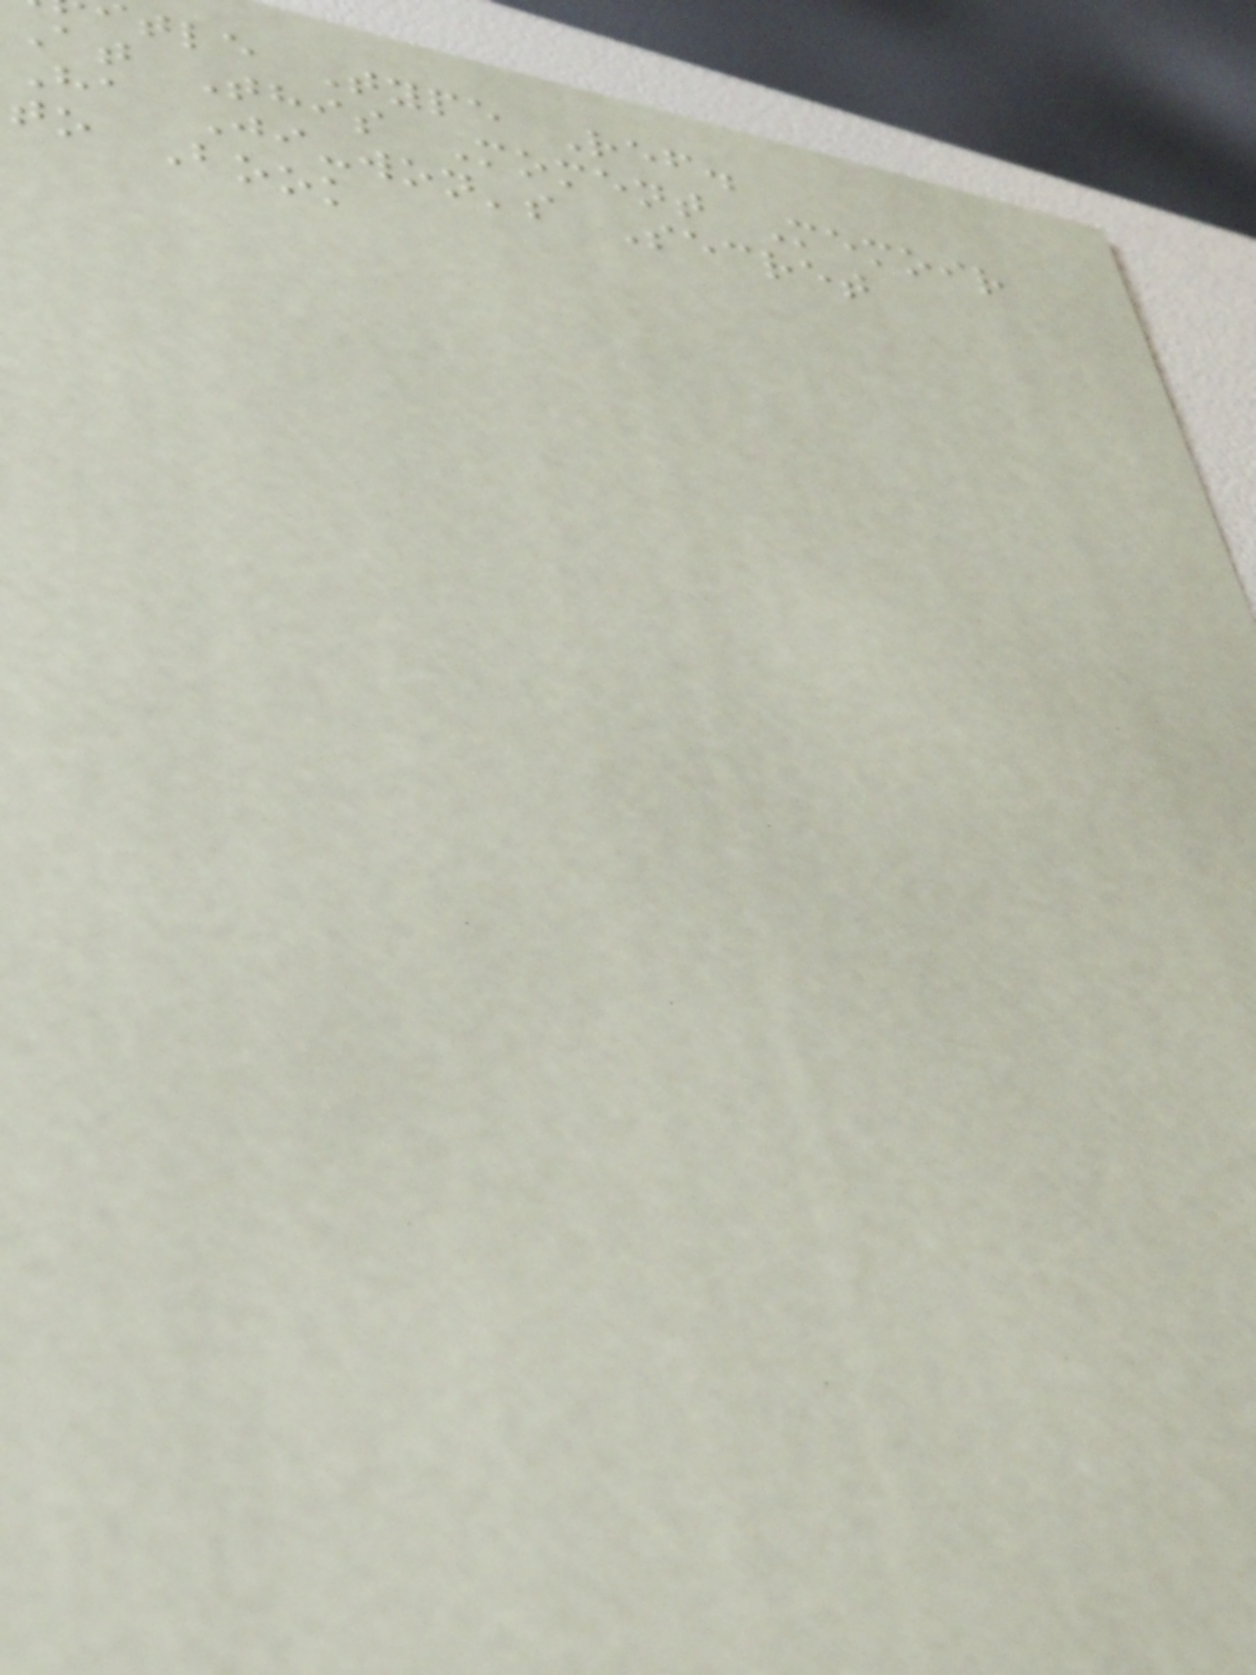tle Type Ref.
At This Moment Memoir
Ha Ji-won's Secret
to Book
